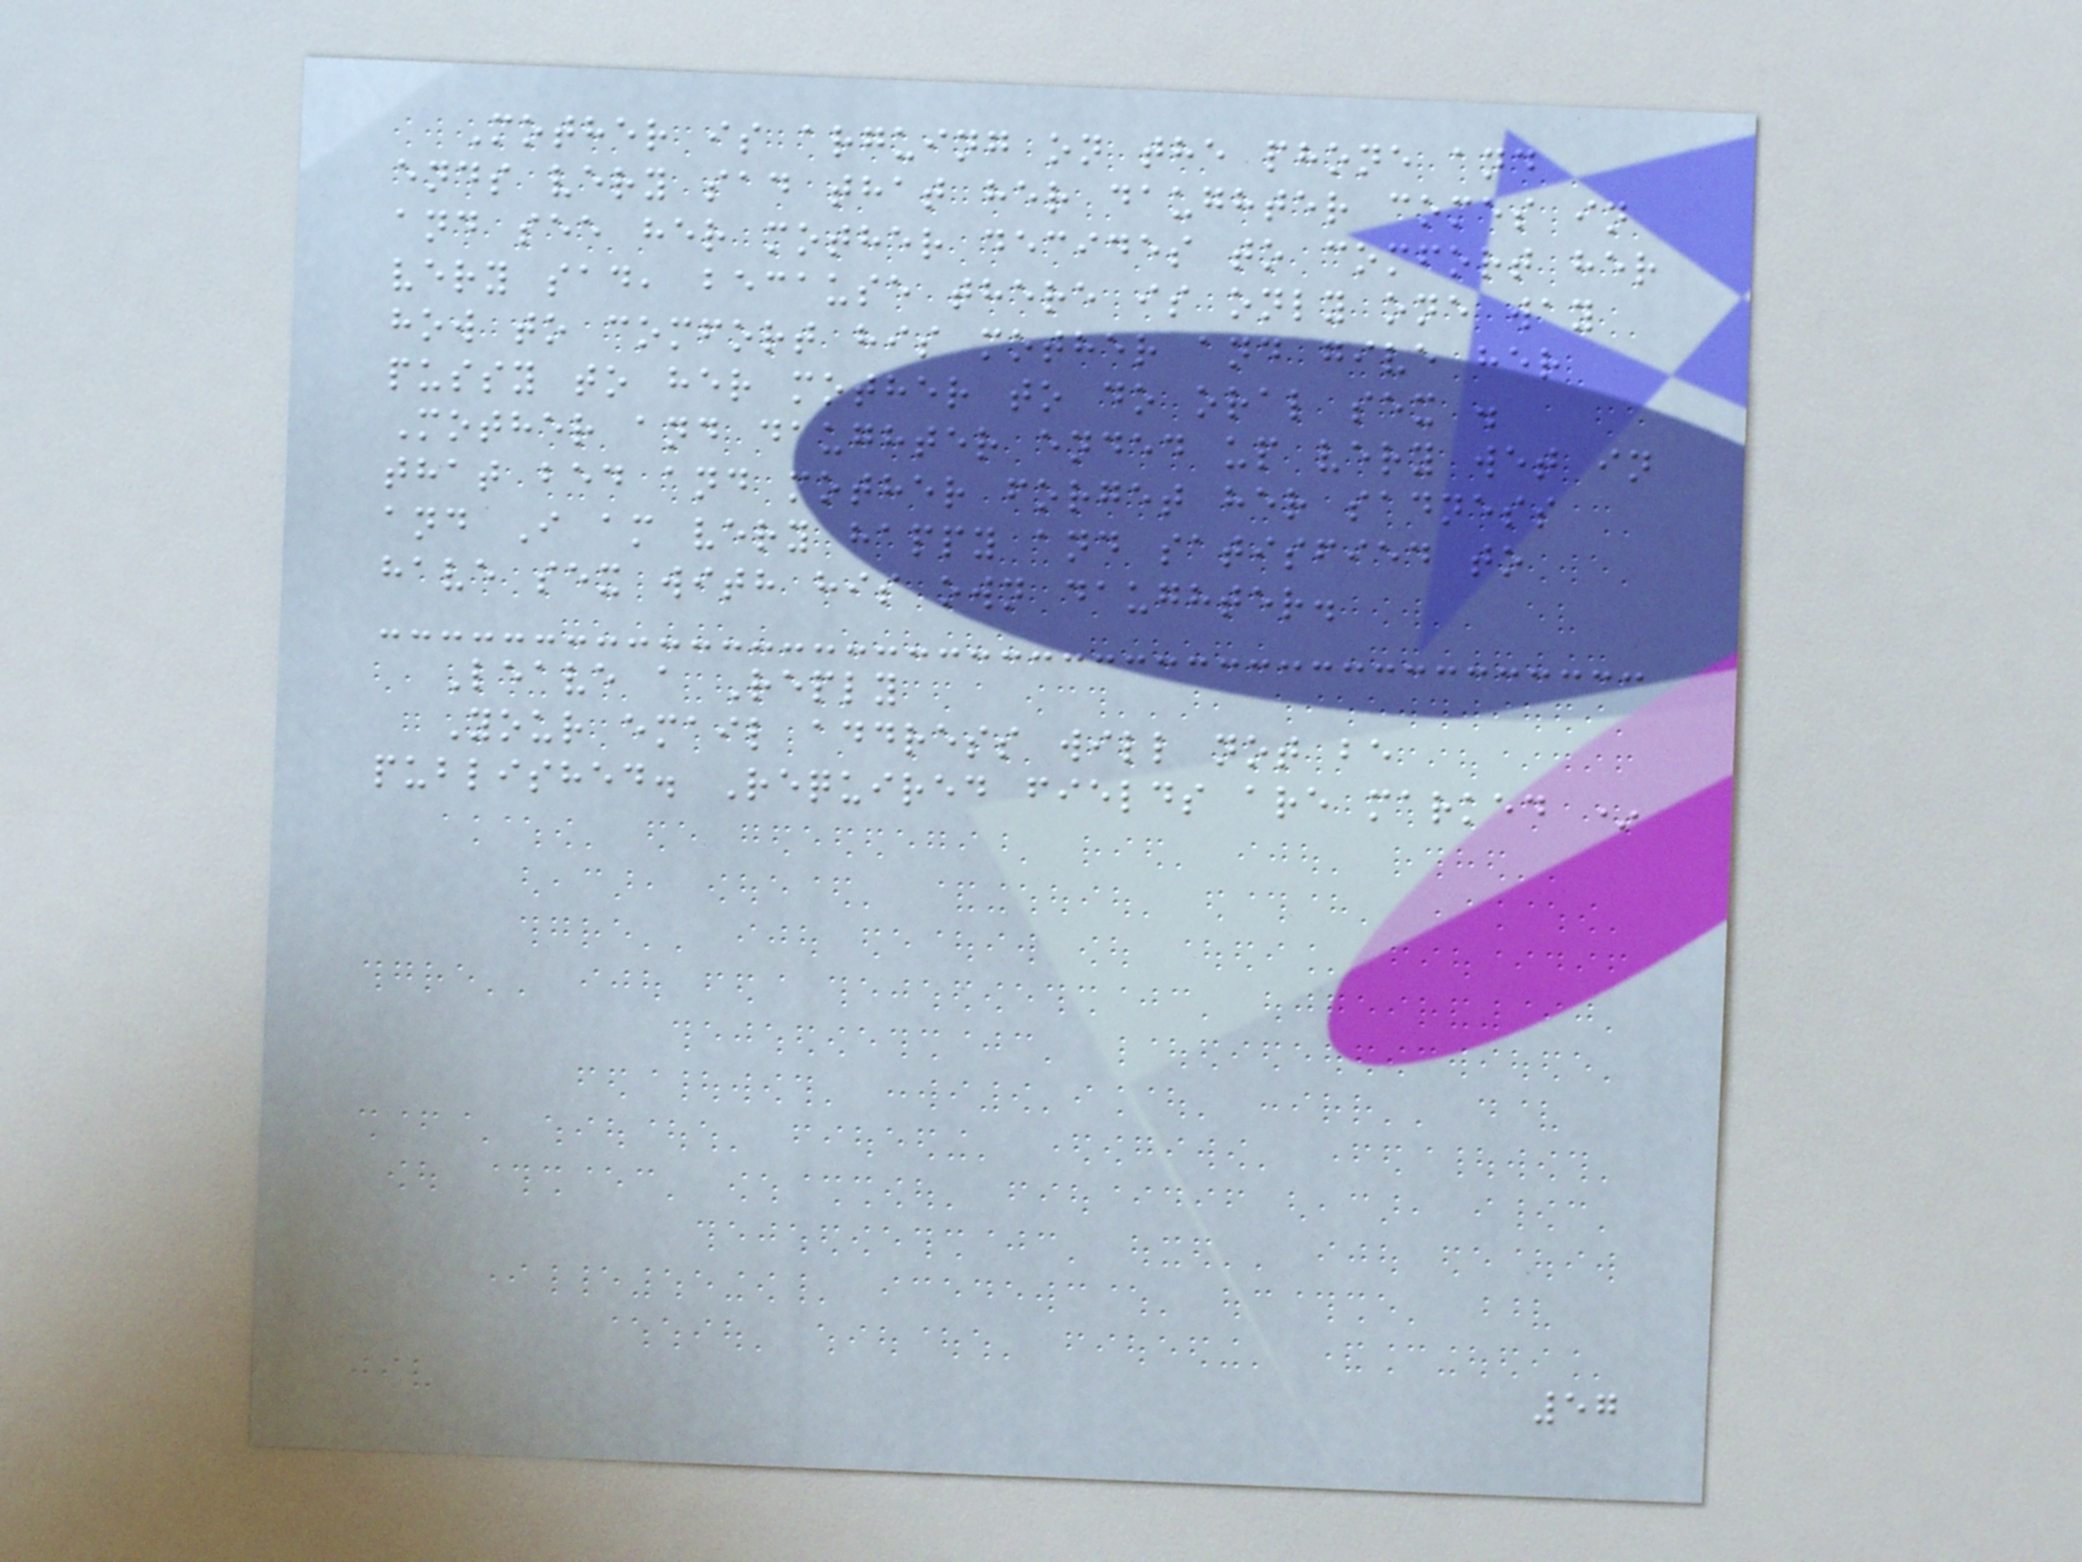Mother is arguing on the phone and
ends very sad that her daughter comes in
and see her mother decides to comfort her
very sad, because there is only one way
how to comfort his mother and give her
pussy to her mother to do oral sex .
Mother and daughter ended up very wet in
that bed and mother forget her sadness
and I am very happy and satisfied to
have sex with his own daughter.
Leave a Reply
Your email address will not be
published. Required fields are marked *
57
